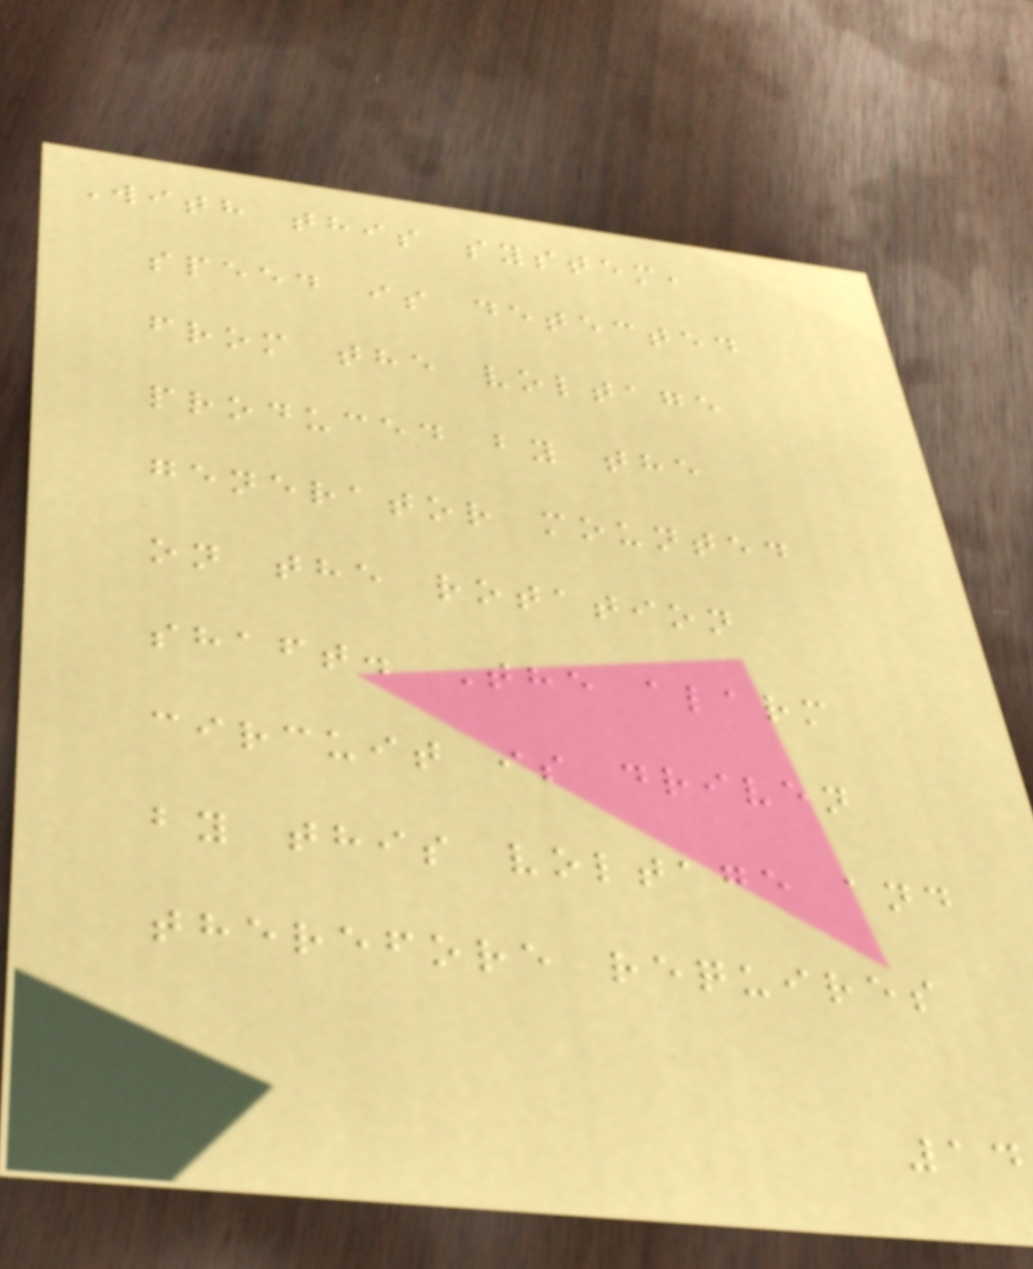With this system,
speed is detected
from the voltage
produced by the
generator mounted
on the rotation
shaft. The alarm
circuit is driven
by this voltage and
therefore requires
14
